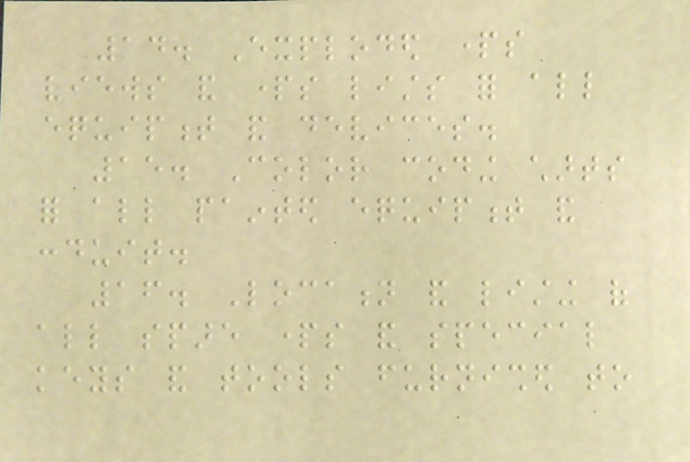14. Exploded parts
views and parts lists for all
equipment and devices.
15. Color coding charts
for all painted equipment and
conduit.
16. Location and listing of
all spare parts and special
keys and tools furnished to
